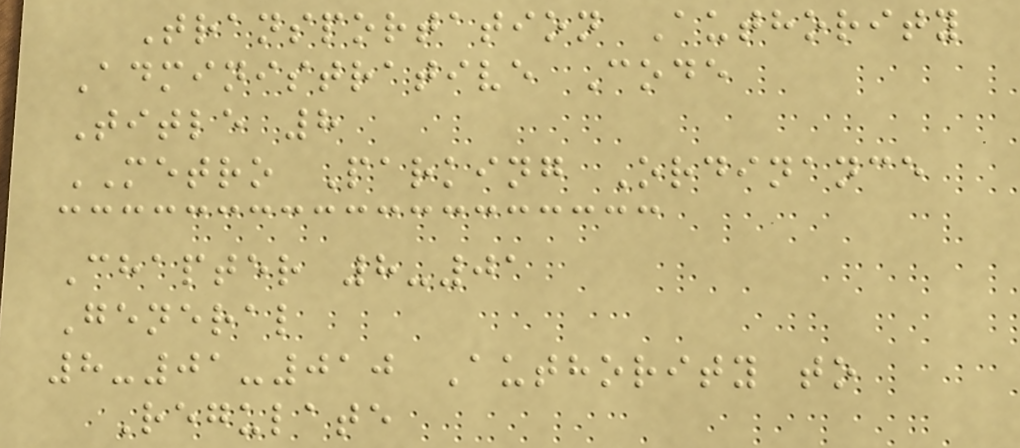Transportation Authority
Administrative Code
Title 8
METRO Parking Ordinance
Chapter 8-01
General
8-01-010 Authority to
Regulate
